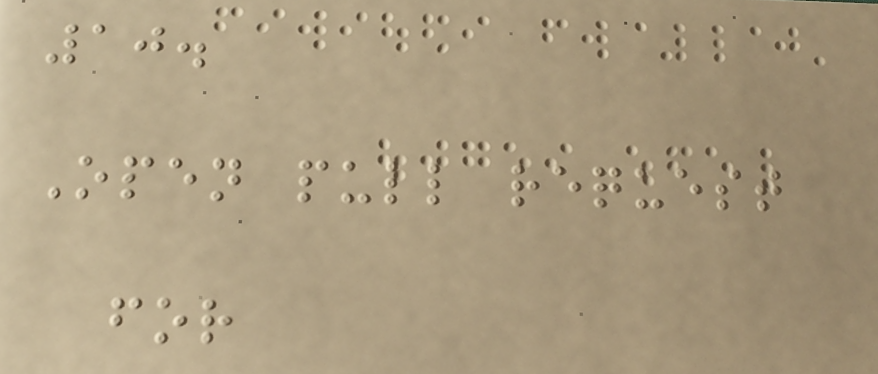10.
Open pull request
for
